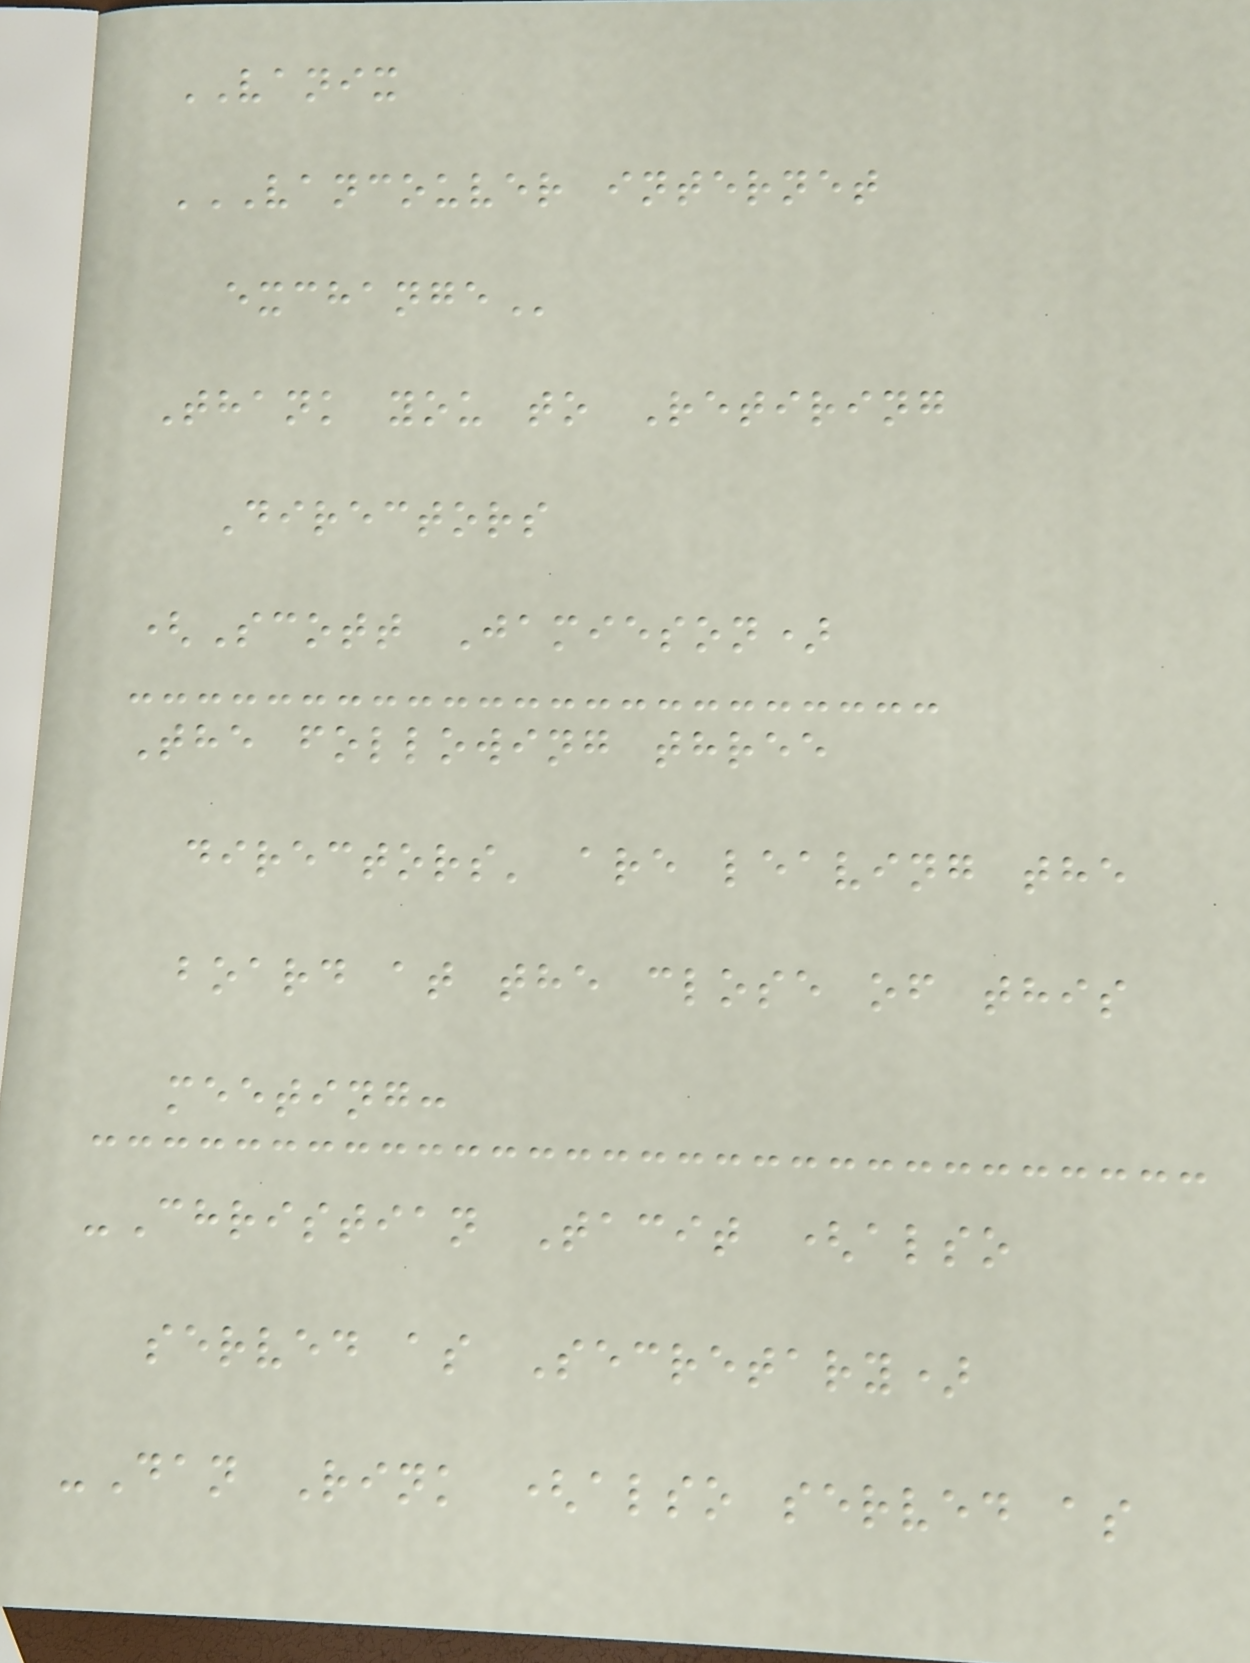VANIX
VANCOUVER INTERNET
EXCHANGE
Thank you to Retiring
Directors
(Scott Jamieson)
The following three
directors' are leaving the
board at the close of this
meeting:
-Christian Tacit (also
served as Secretary)
-Dan Rink (also served as
